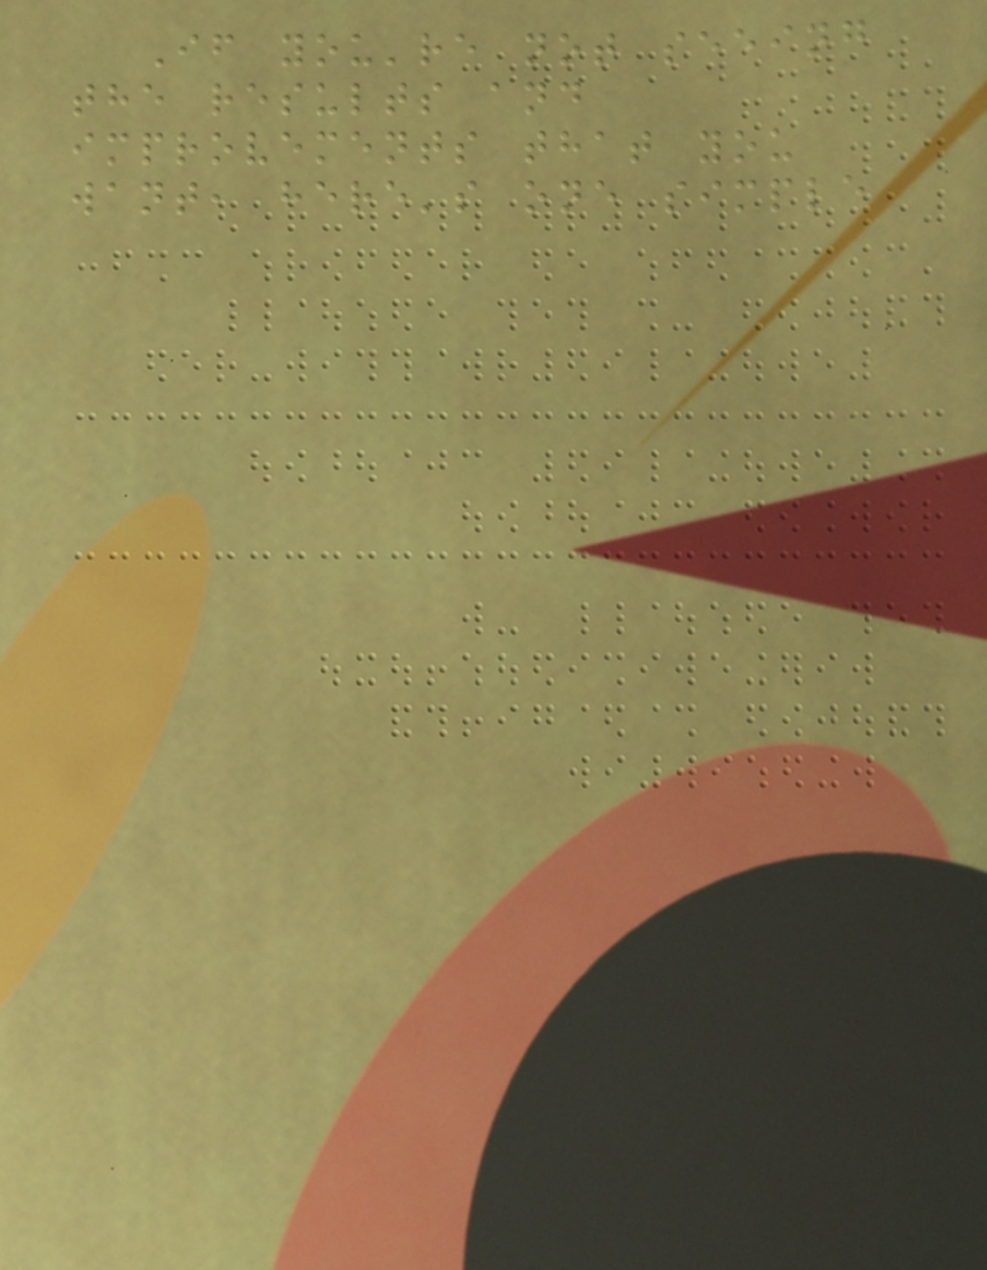If you're not seeing
the results and
improvements that you
want, here's one simple
